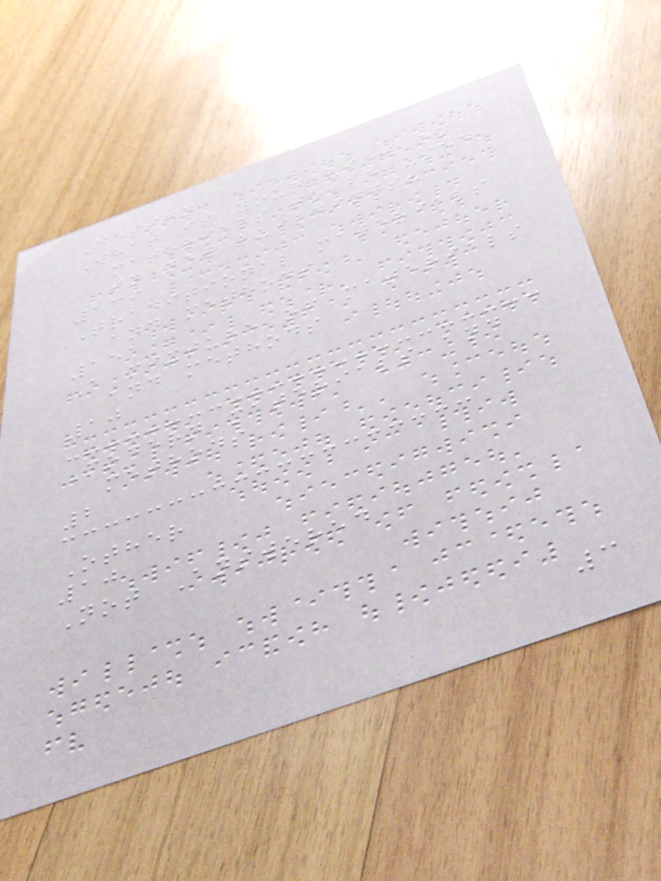Design
What is your view on
materials to be used
in new buildings?
139
Traditional materials
and methods
151
A mixture of materials
and methods
10
Modern materials and
methods
2
Other
10
Not Answered
3
